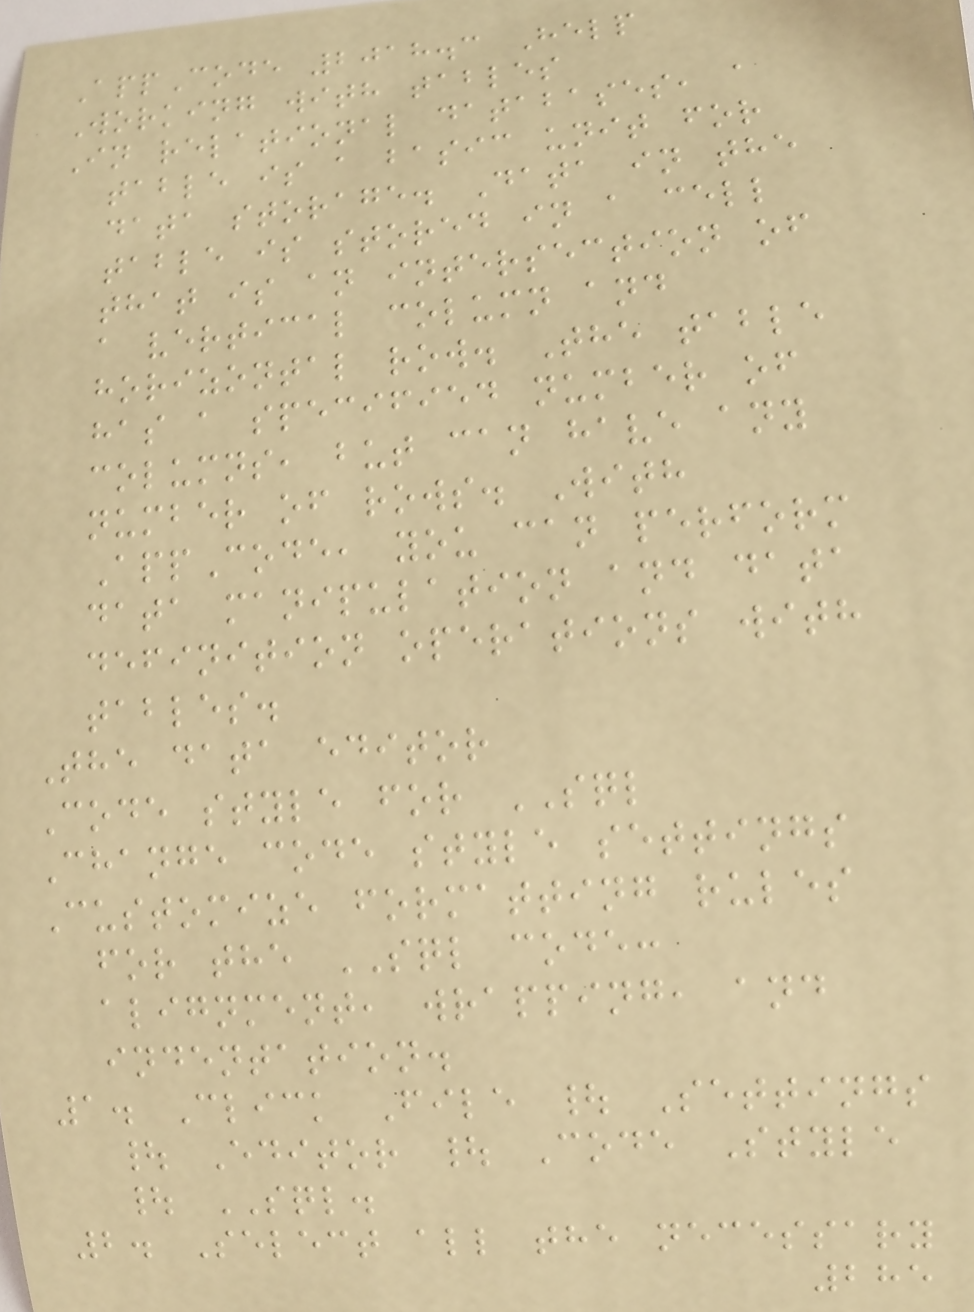AppCode 2018.3 Help
Working with tables
In relational databases, a
table is a basic unit for
data storage. Data in the
table is stored in a cell
that is an intersection of
a vertical column and
horizontal row. The table
has a specified number of
columns, but can have any
number of rows. With
AppCode, you can perform
data manipulation and data
definition operations with
tables.
The data editor
Code style for SQL
Change code style settings
Customize formatting rules
for the SQL code:
alignment, wrapping, and
indentation.
1. Click File | Settings
| Editor | Code Style
| SQL.
2. Select all the necessary
285
